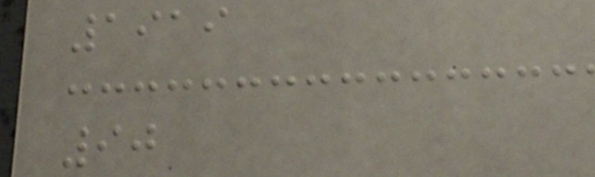1919
90
